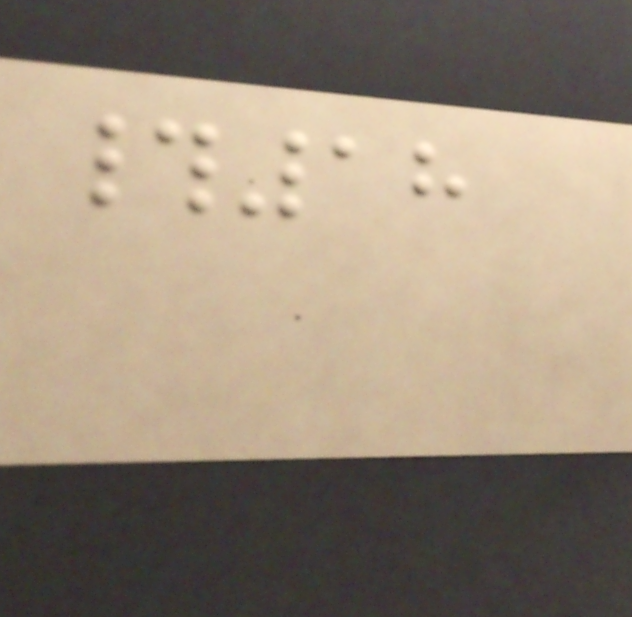#18
